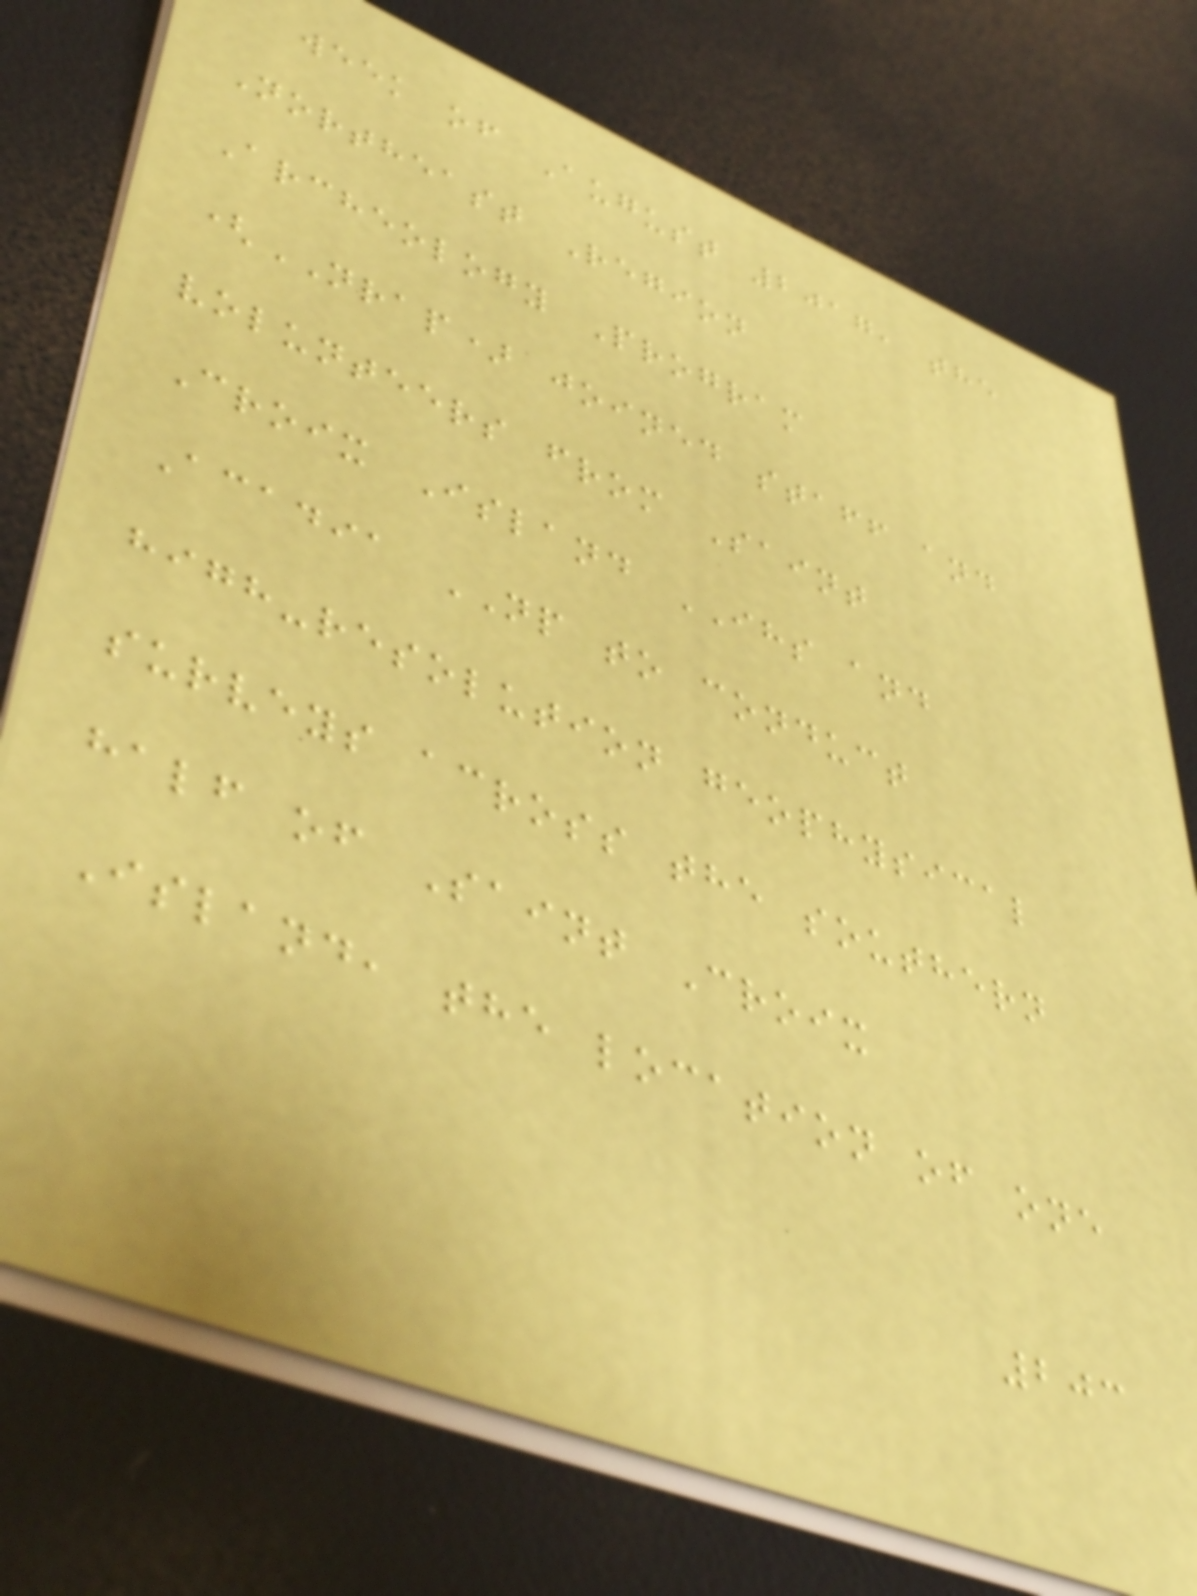week of August 2017, the
Northeast Region
Archeology Program
(NRAP) joined staff and
volunteers from Saint
Croix Island IHS and
Acadia NP to conduct
high-resolution geophysical
surveys across the southern
half of Saint Croix
Island, the location of one
203
